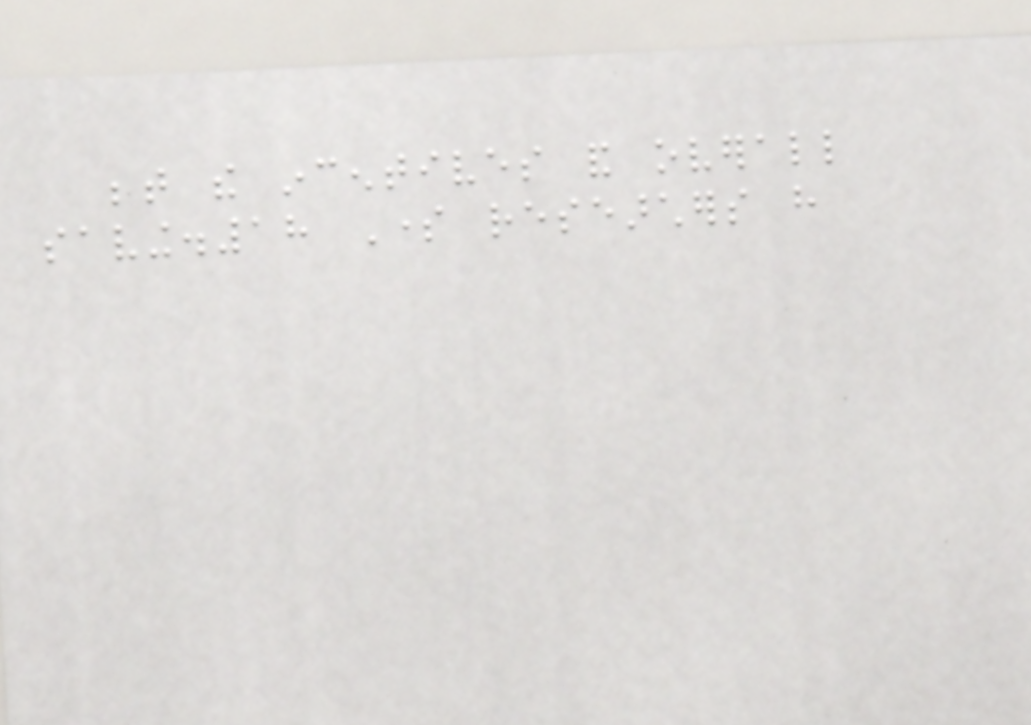between the incentives and overall
saving.18 Some researchers have
